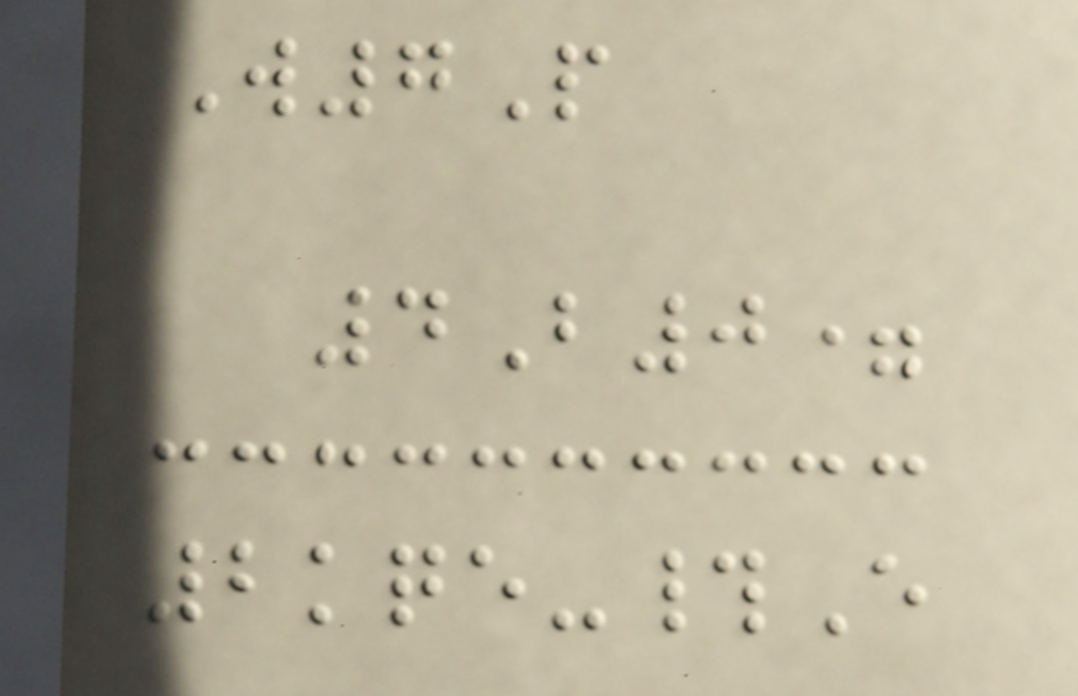W7P
4B0=
2kqe-#E
